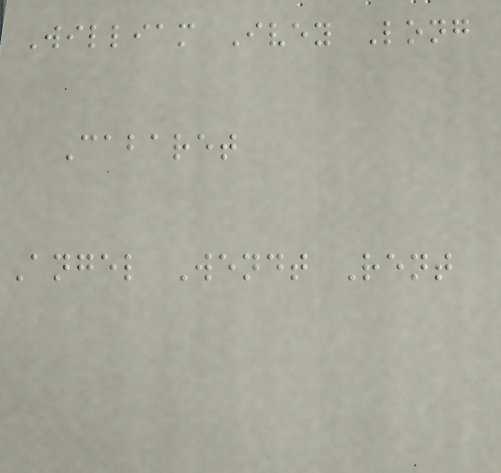William Ivey Long
Cabaret
Angel Wendt Rent
